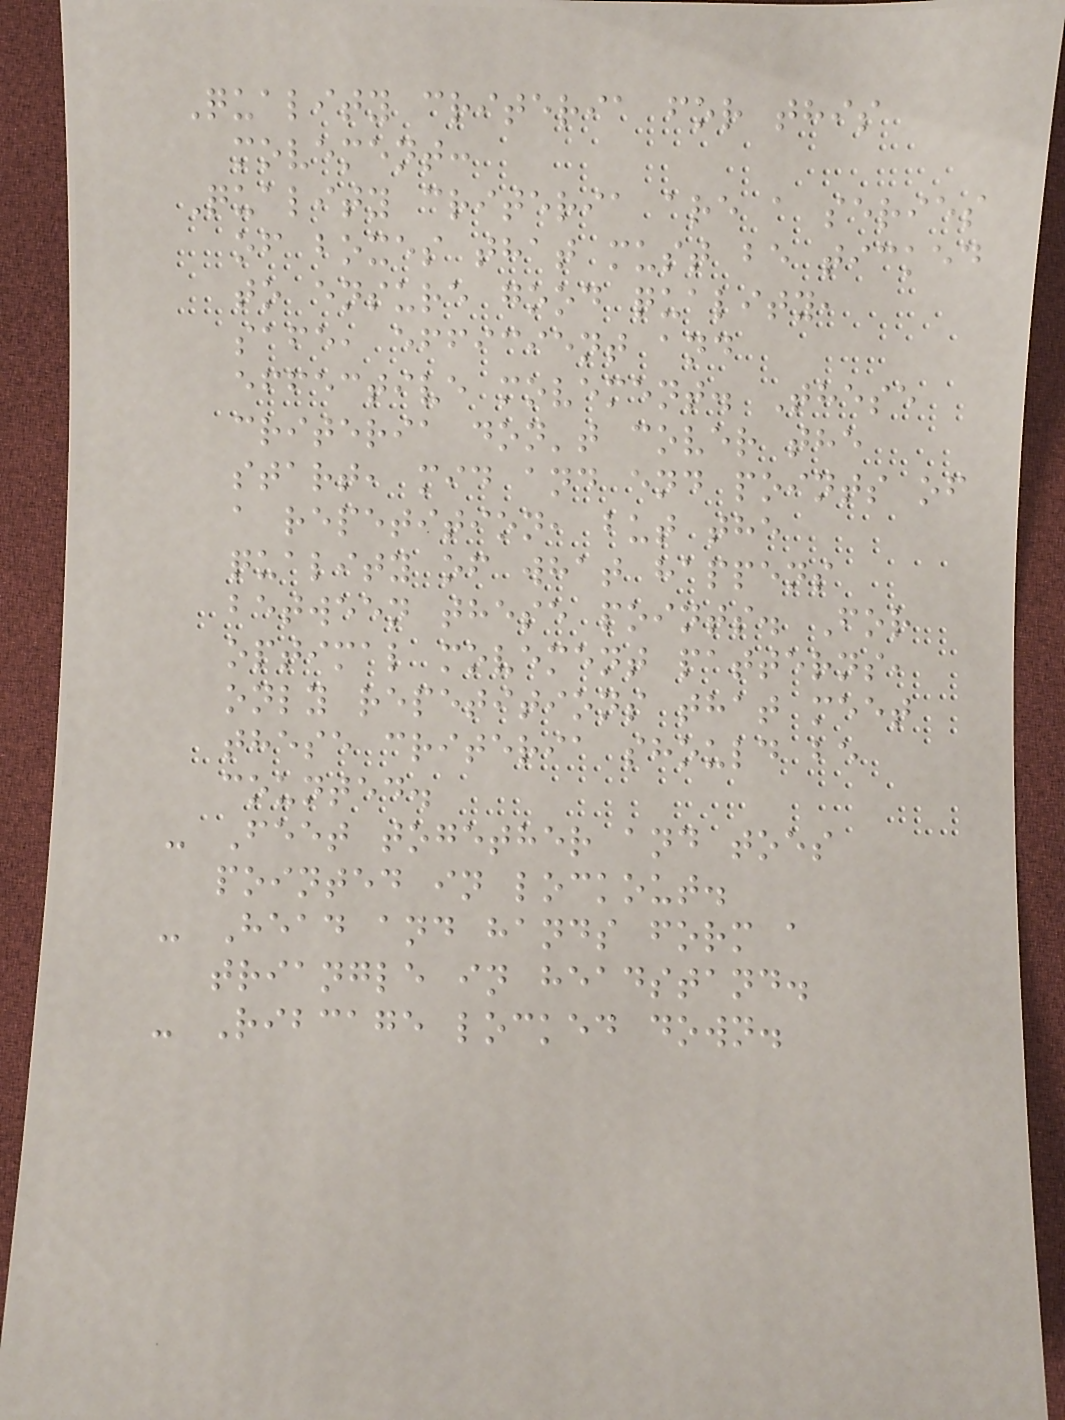Quality criteria for this
movement:
Quality criteria are a series
of boxes that must be ticked
to ensure good quality,
safe, efficient and
effective movement. These
criteria don't cover the
start, mid and end points of
a repetition, but the
quality of what happens
between these points. For
optimal movement patterns,
only repetitions that meet
these criteria should be
counted.
- Feet together and toes
pointed in lockout.
- Head and hands form a
triangle in headstand.
- Ribcage locked down.
